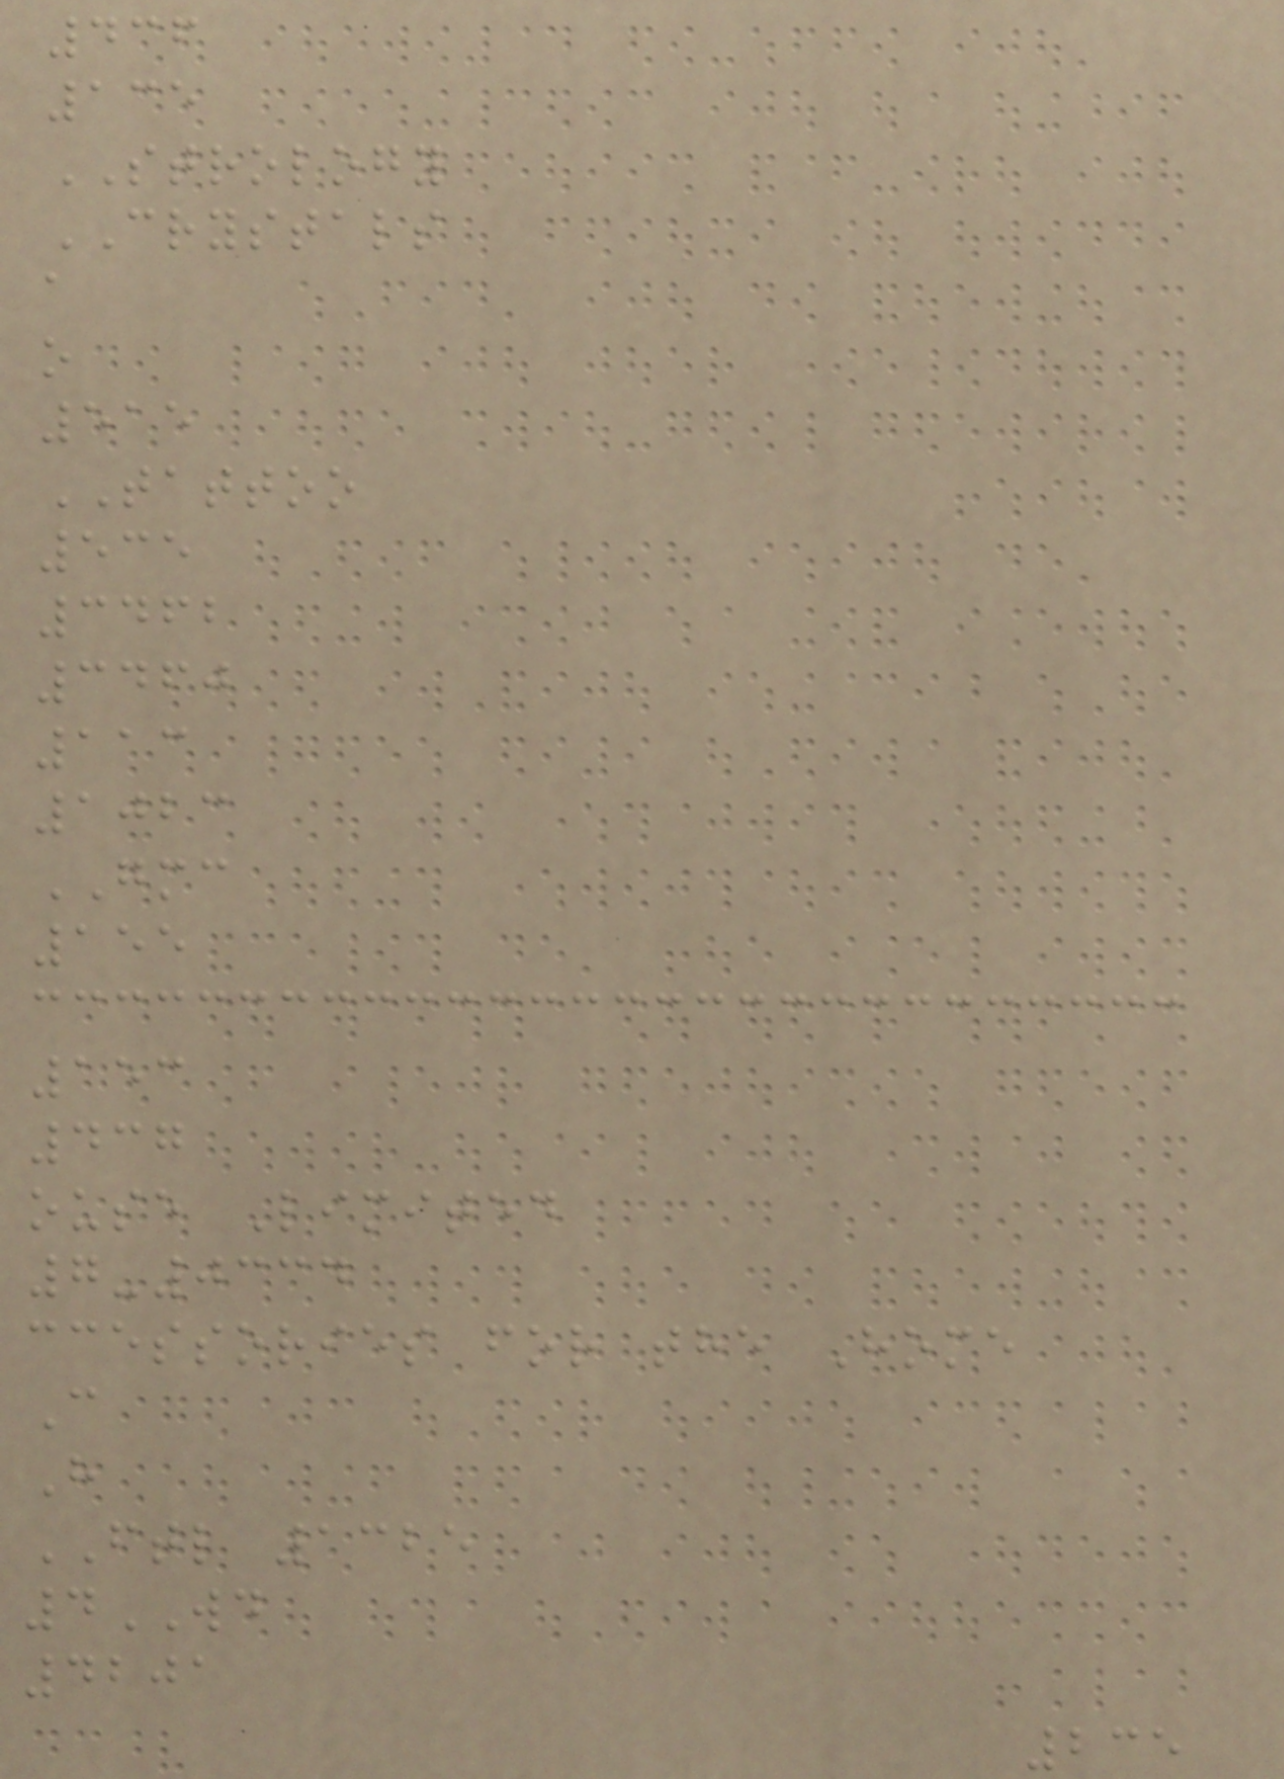436
135
STROLOGY
CRYSTALS
a
o
515
TATTOO
535
3462
3460
113
1023
GMC
155
153
437
ouse Limited
7-0334
ccessories for the Home
C
H
FTL 1325
4WD
4201
235
